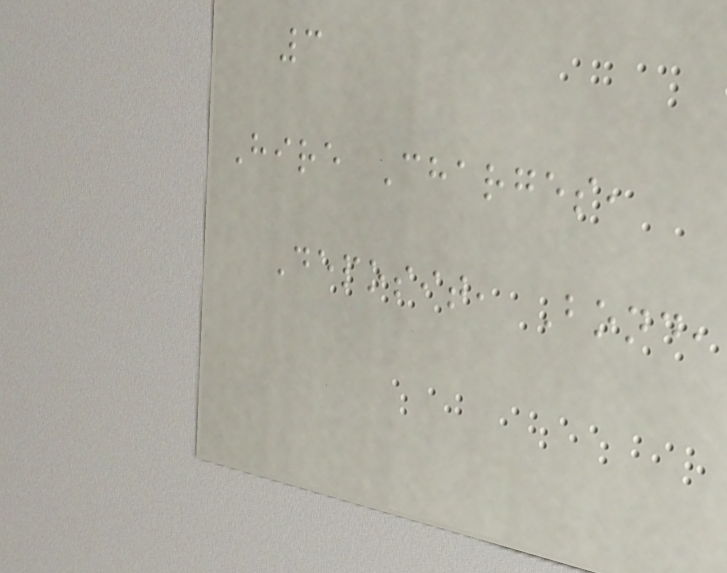3
Hire Charges,
Deposit, Bond,
